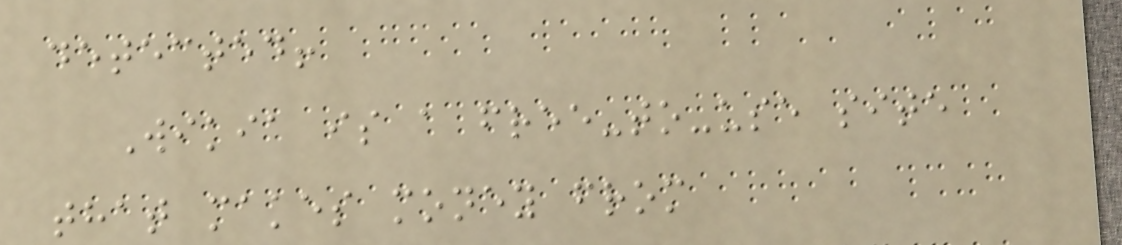detected!
Wikia is a free-to-use site
that makes money from
